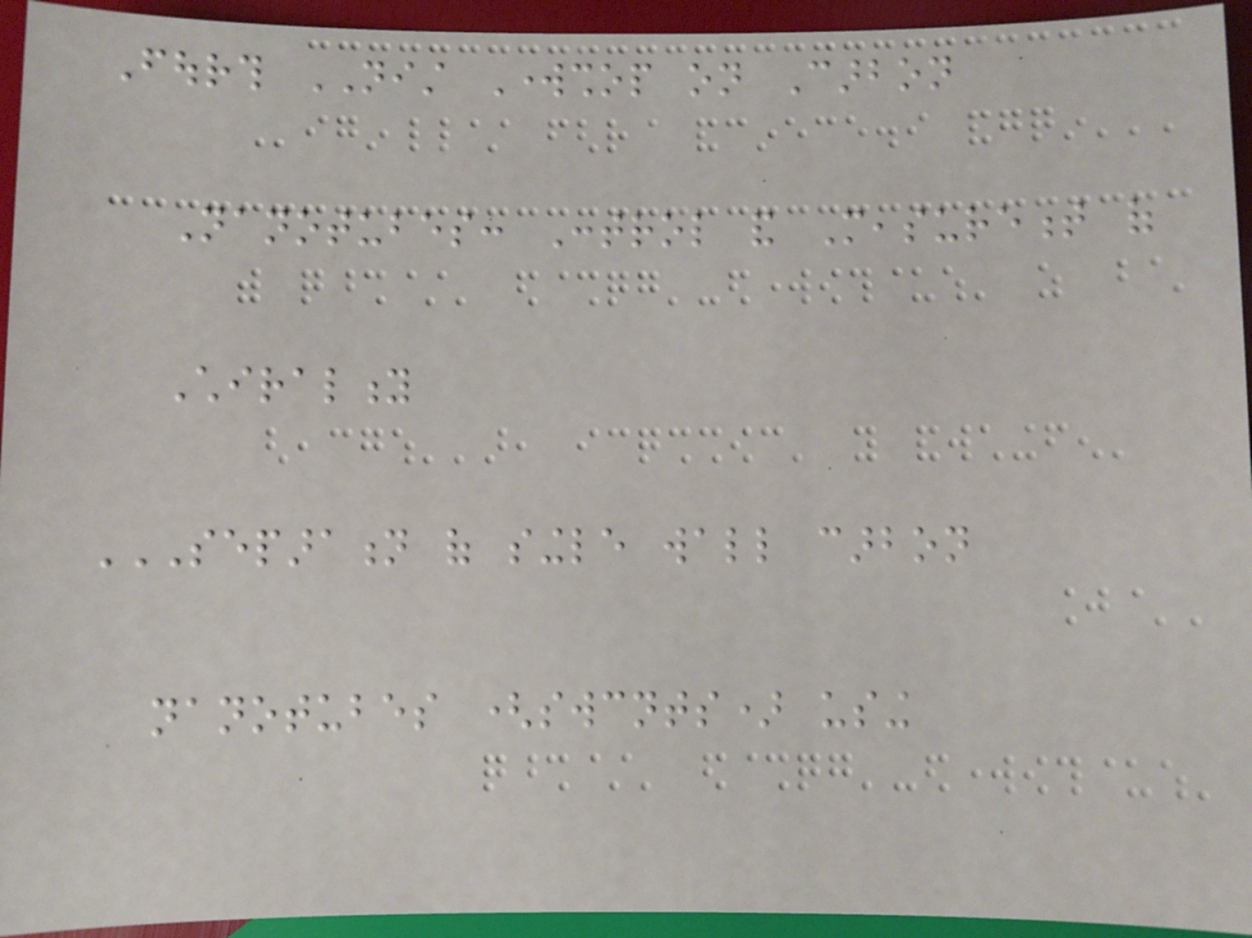Fourth NIST Workshop on Carbon
Nanotubes: Control and Measurement of
Chirality
SEPARATION OF SINGLE WALL CARBON
NANOTUBES (SWCNTS) USING
